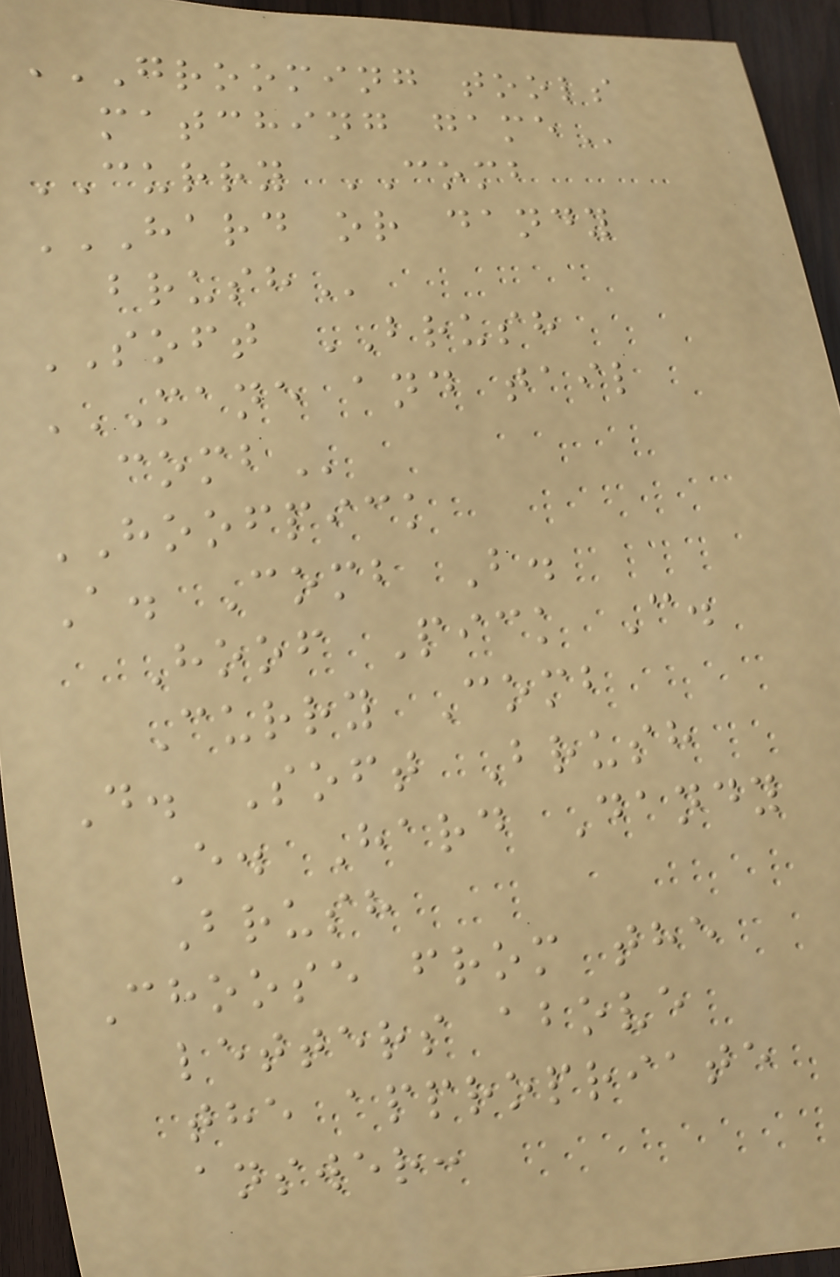GROOMING TOOLS
MATCHING GAME
CURRY COMB
HARD OR DANDY
BRUSH
SOFT BRUSH
MANE AND TAIL
COMB
HOOFPICK
A. Comb B.
Hoof Pick C.
Curry Comb
D. Soft Brush
E. Hard Dandy
Brush
Choose from the
letters above
the appropriate
answer:
